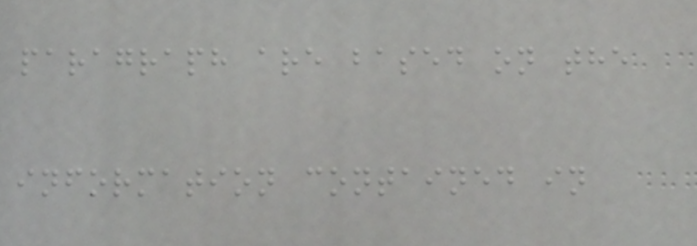paragraph are based on the
information contained in
